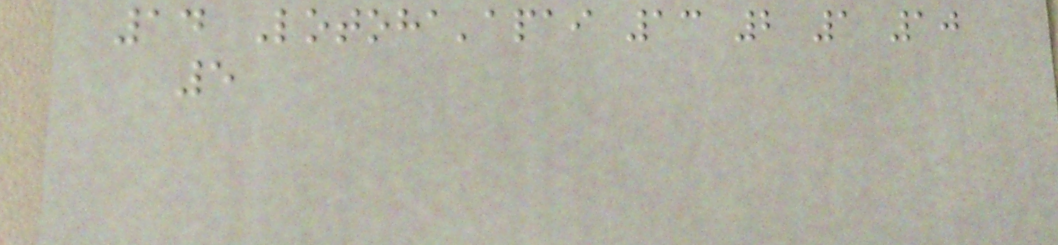14 Lotoha'apai 13 2 1 10
5
